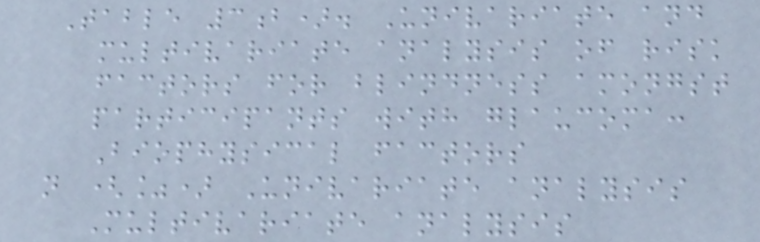Table 3b). Univariate and
multivariate analysis of risk
factors for blindness amongst
participants with glaucoma:
Biophysical factors
n (%) Univariate analysis
Multivariate analysis
